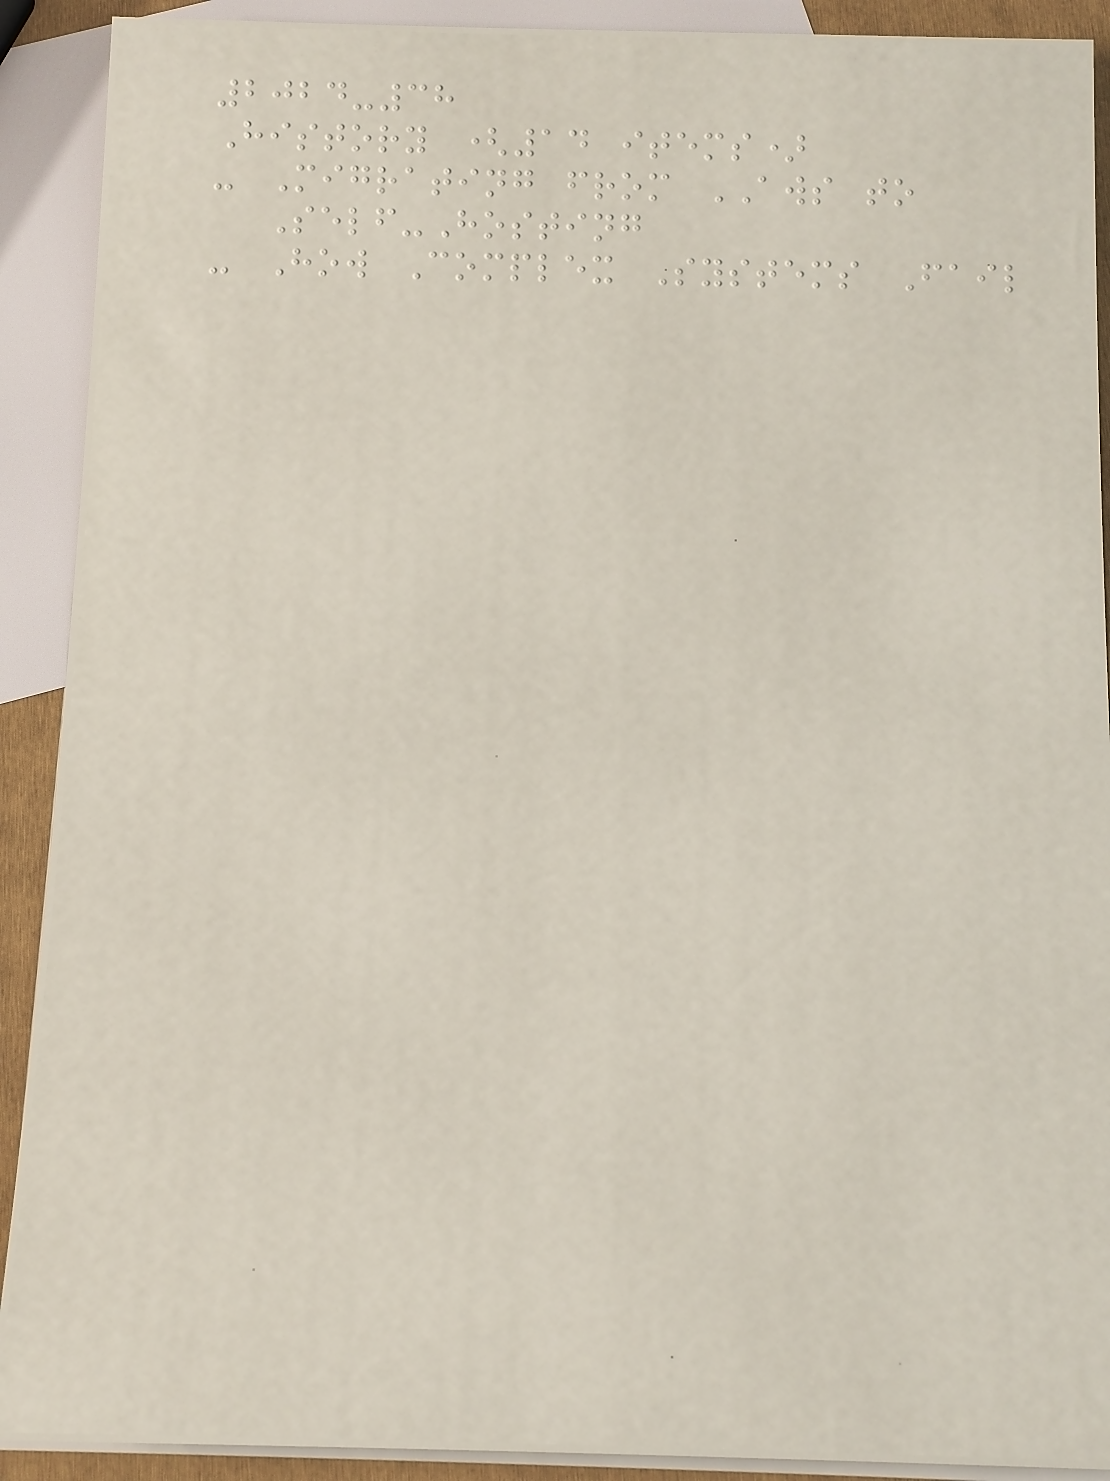2024-38
History (14 items)
- Migrating from AWS to
Self-Hosting
- How Complex Systems Fail
